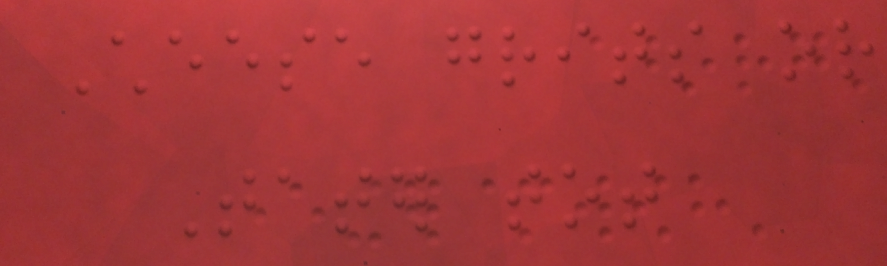Cheese grits or
Tater tot
